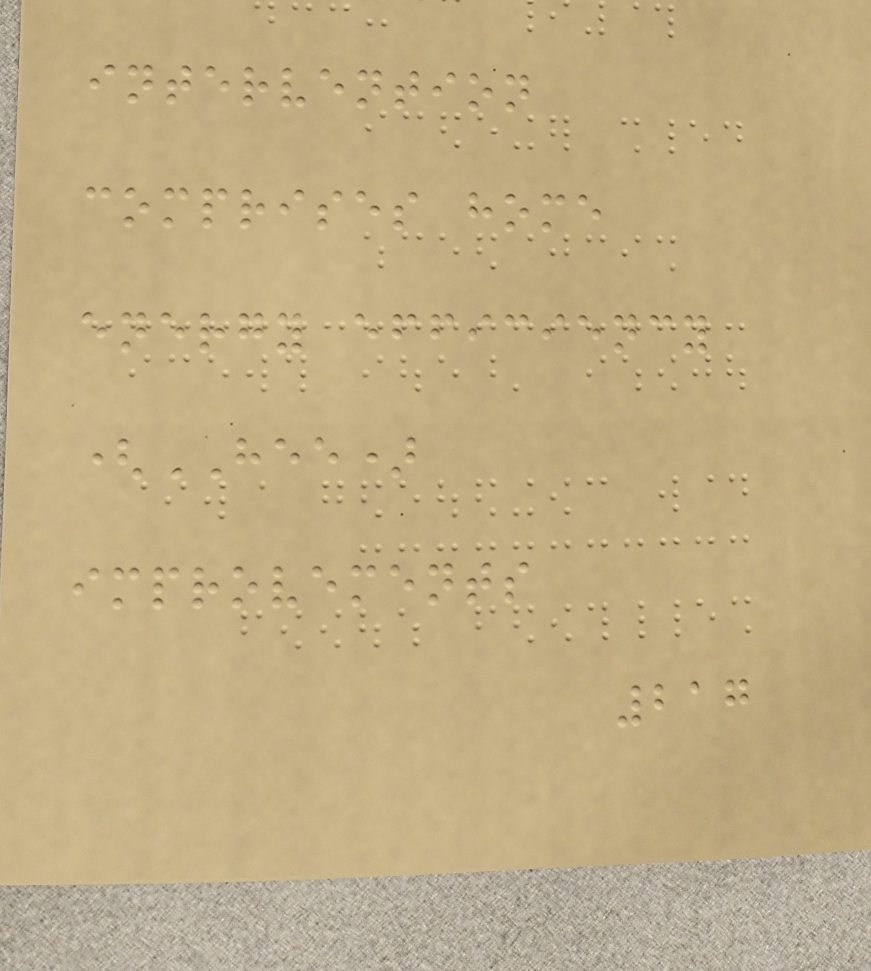intervention
comprises home
energy efficiency
(HEE)
improvements
217
